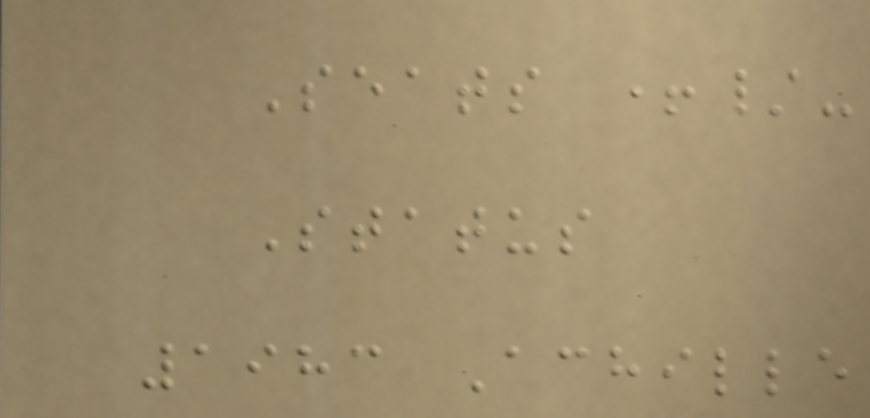Seats +/-
Status
1983 Achille
